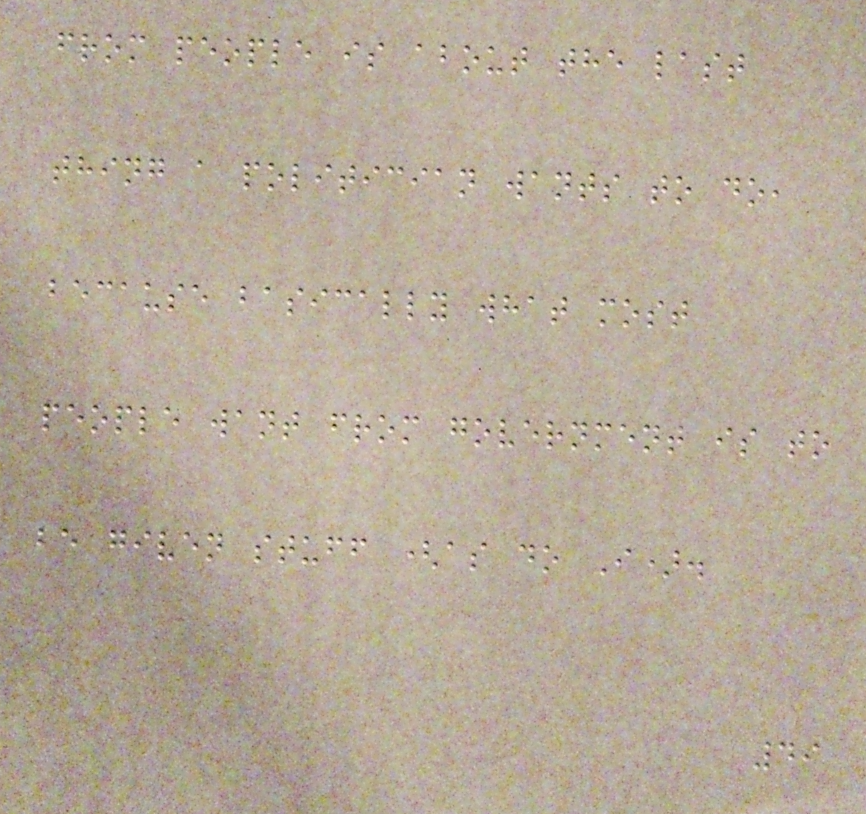from people is about the last
thing a politician wants to do,
because basically what most
people want from government is to
be given stuff (as do I).
49
